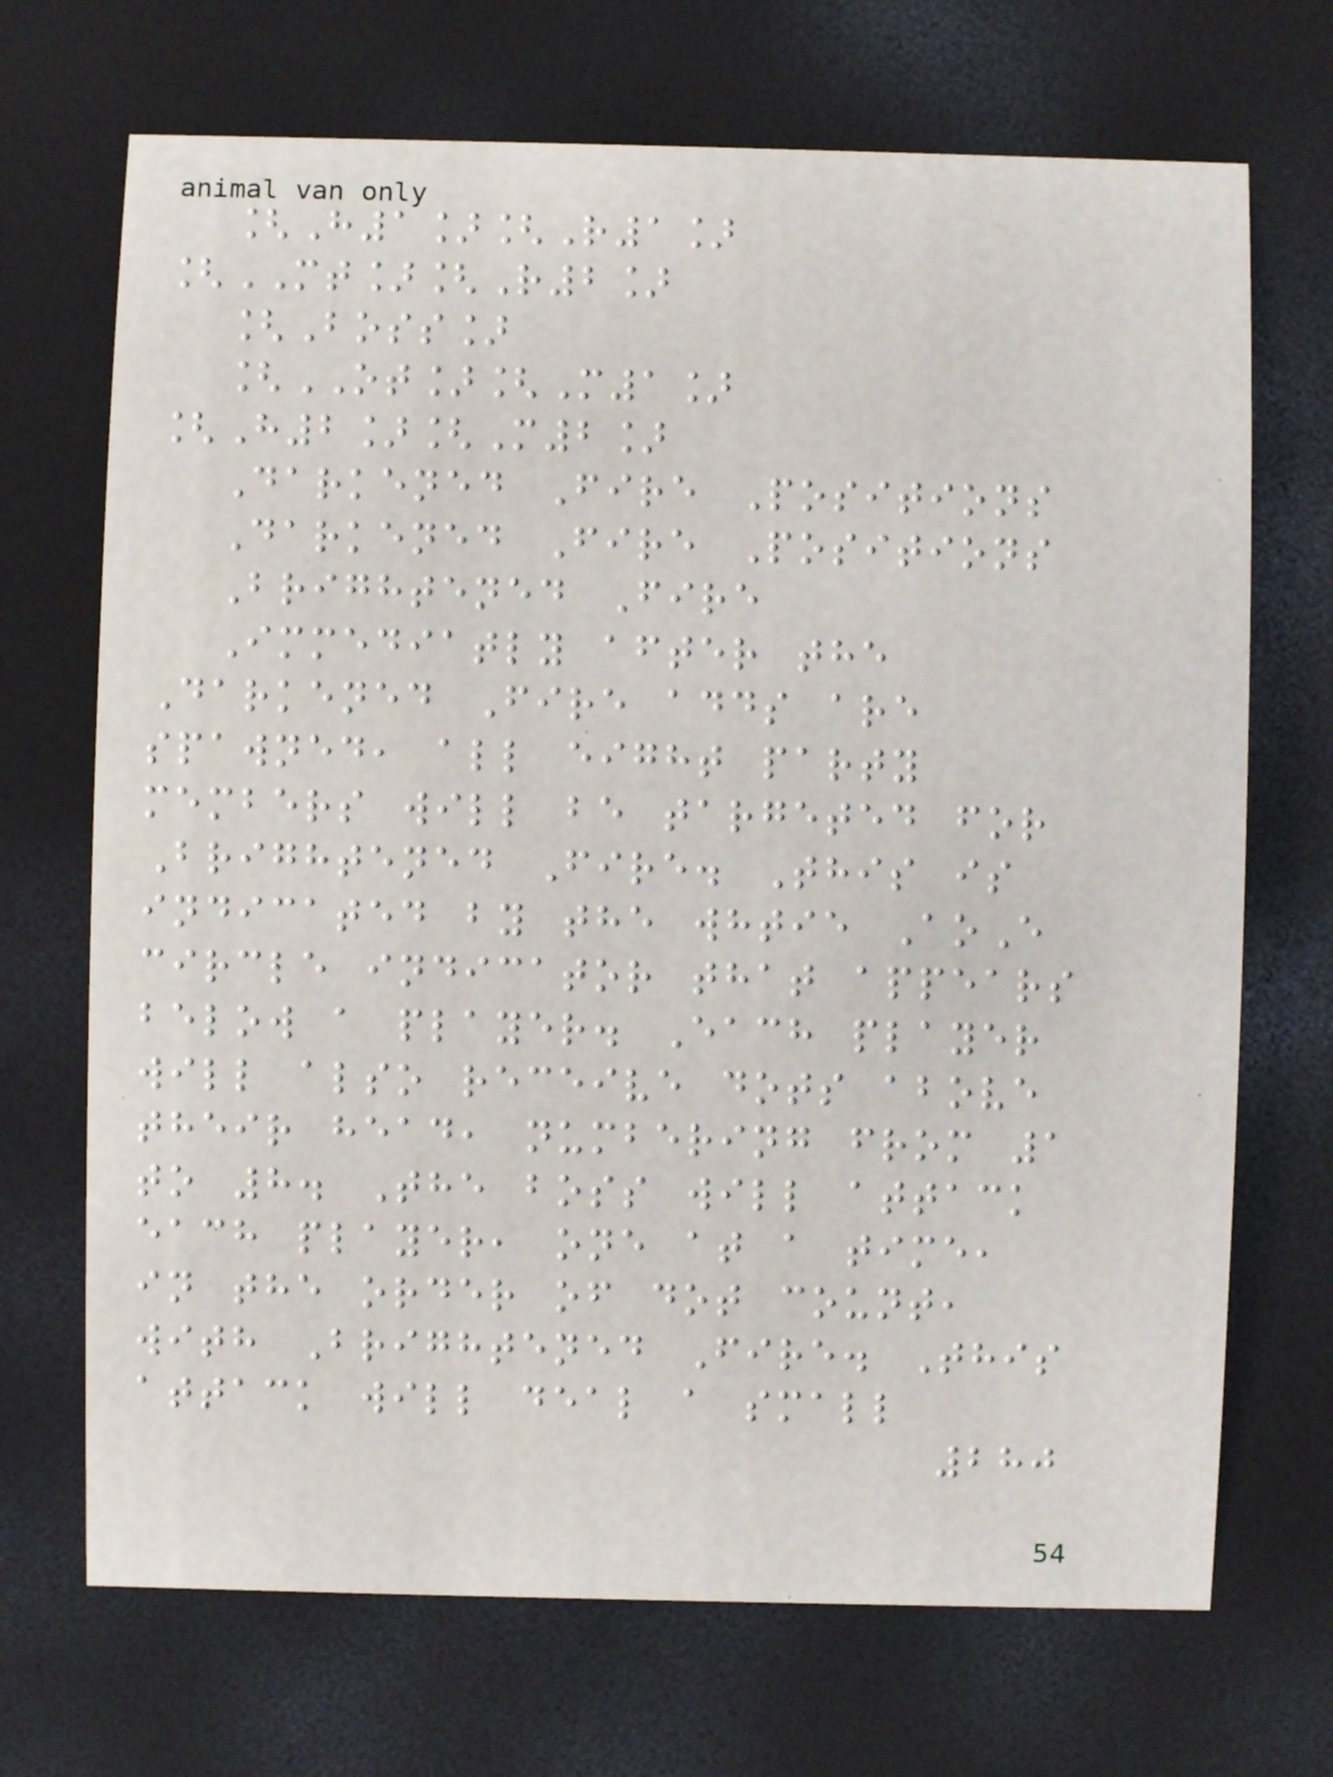[H1][R1]
[MT][R2]
[Boss]
[OT][M1]
[H2][M2]
Darkened Fire Positions
Darkened Fire Positions
Brightened Fire
Immediatly after the
Darkened Fire adds are
spawned, all eight party
members will be targeted for
Brightened Fire. This is
indicated by the whtie AoE
circle indicator that appears
below a player. Each player
will also receive dots above
their head, numbering from 1
to 8. The boss will attack
each player, one at a time,
in the order of dot count,
with Brightened Fire. This
attack will deal a small
280
